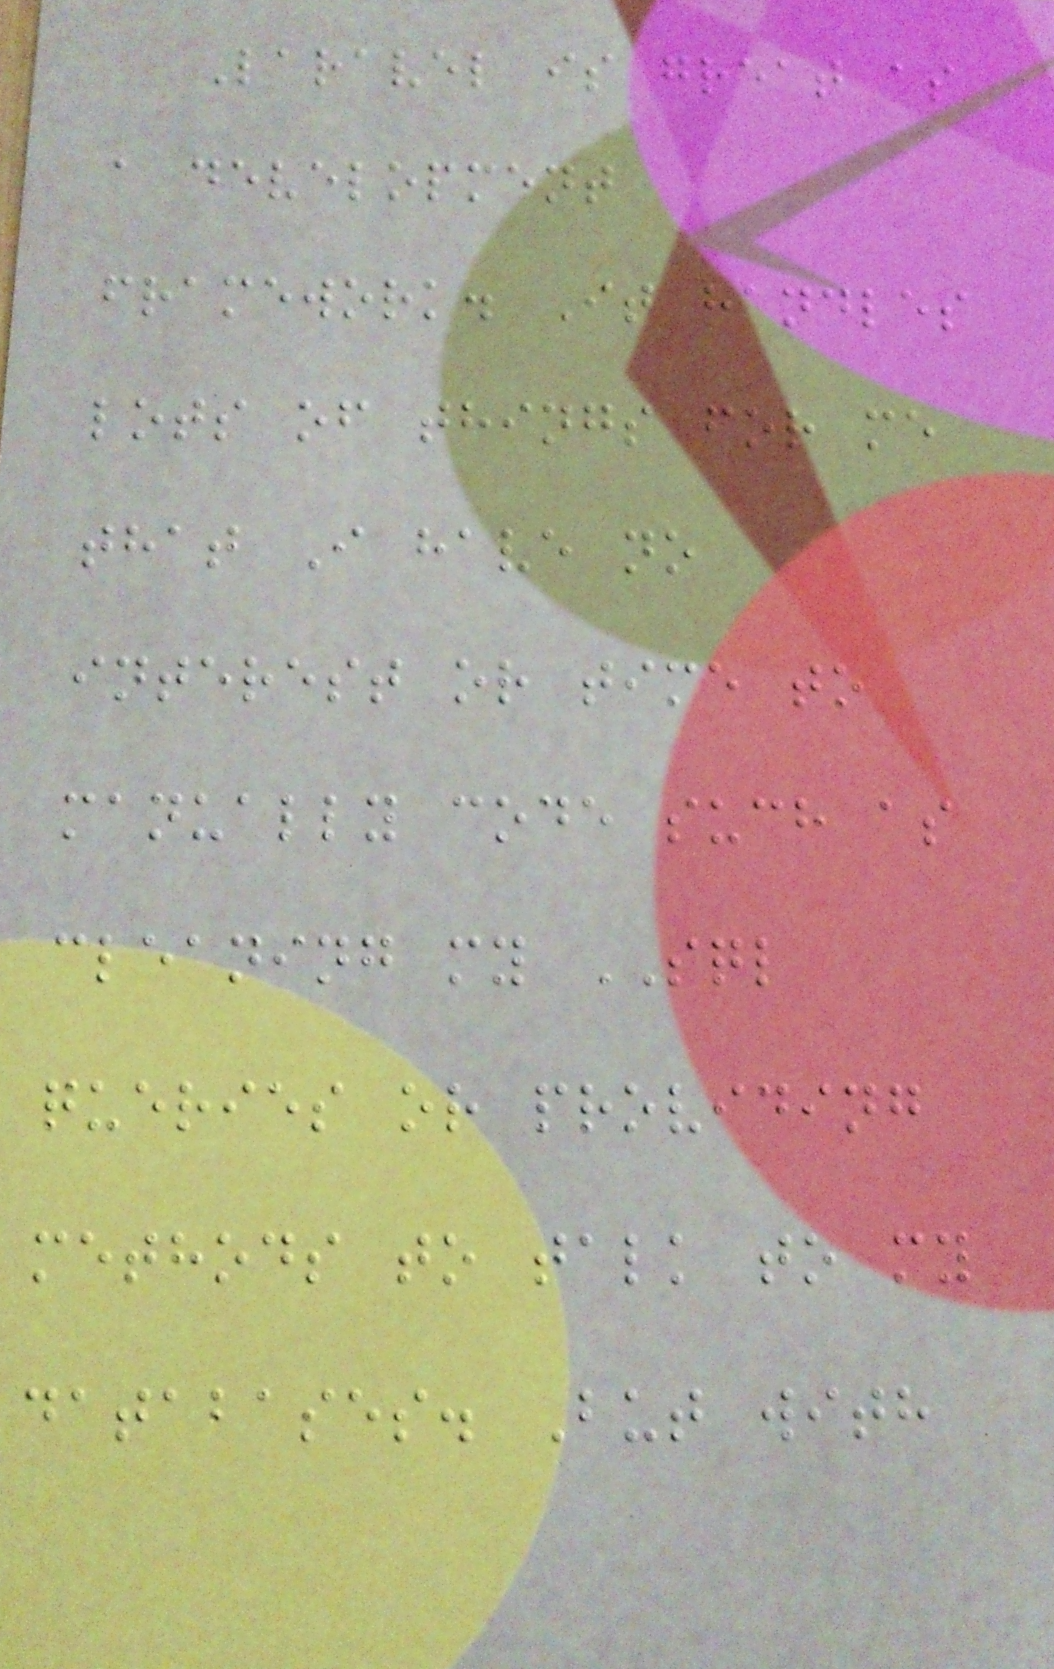Laravel is great as
a development
framework. It handles
lots of things for me
that I have no
interest or time to
manually code such as
cleaning my SQL
queries or providing
methods to talk to my
databases. But with
